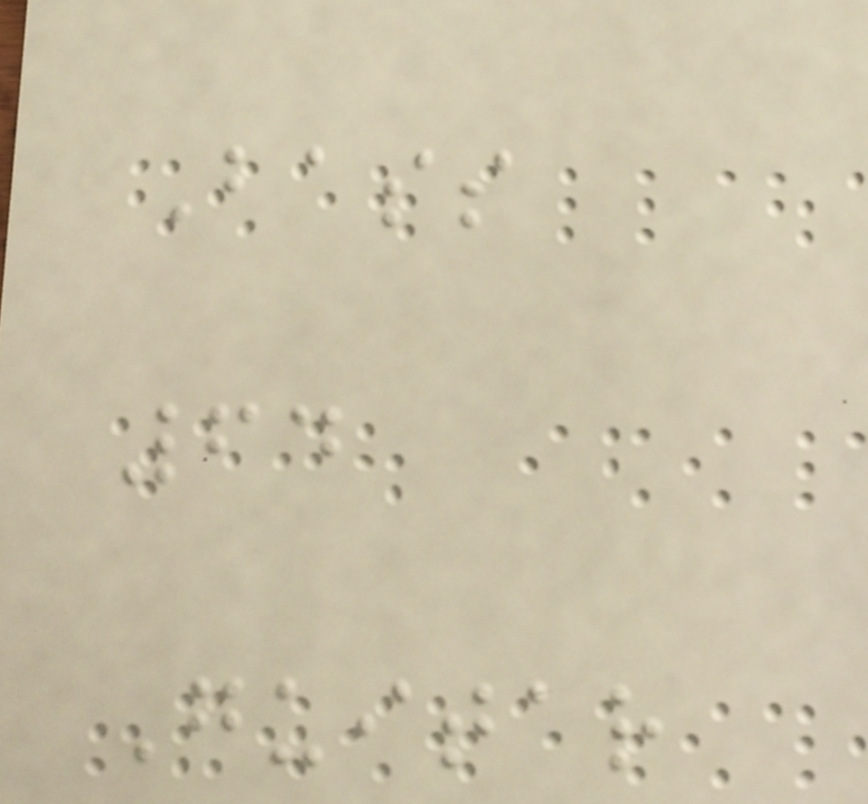Bass
64
Guitar
